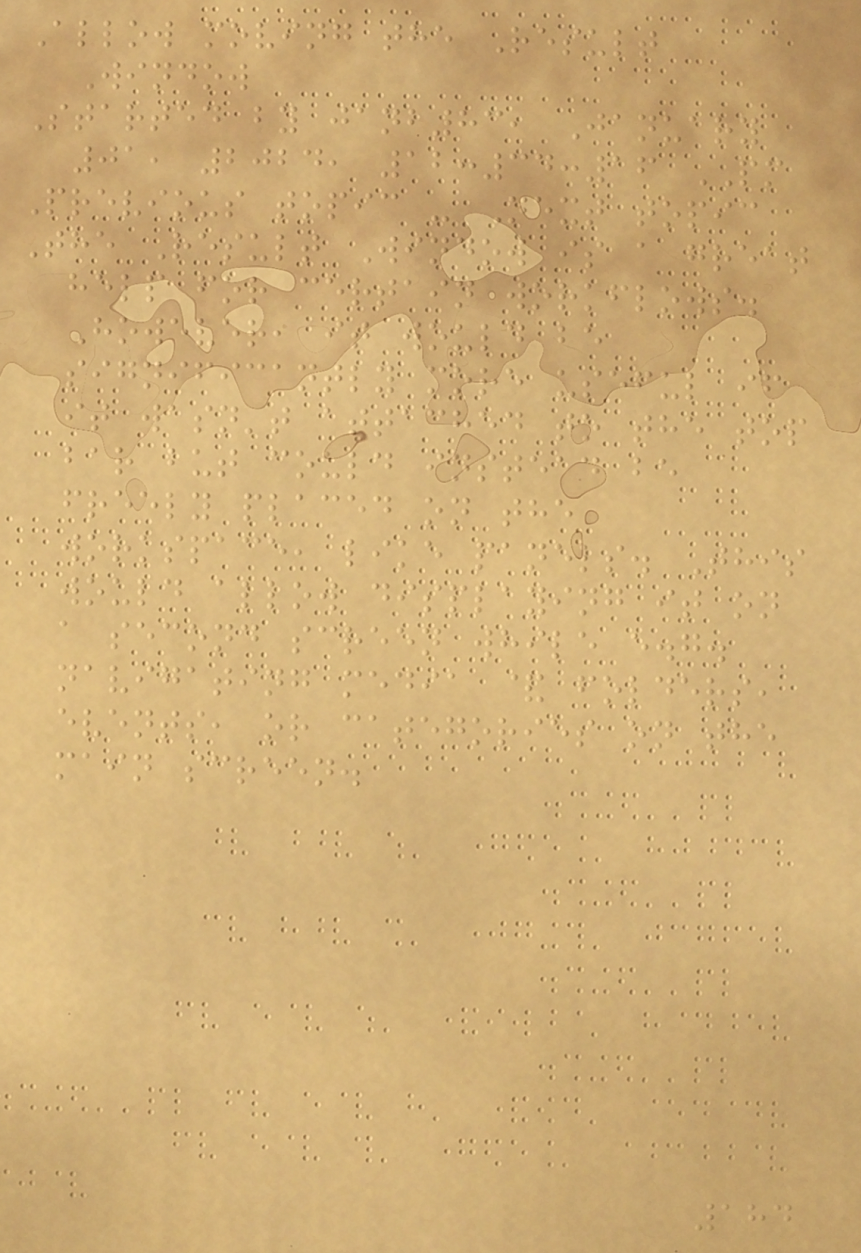Allow moving the Result
Window
Started by janb83, January
01, 2024, 12:34:16 PM
Previous topic - Next topic
The Result Window is a great
help for certain workflows.
However, it would be
significantly more useful if
it wasn't attached to the top
bar but could instead be
freely placed on the
workspace, like panels. This
would allow displaying it on
a second screen while e.g.
navigating media & folders,
events, or categories on the
main screen.
184
